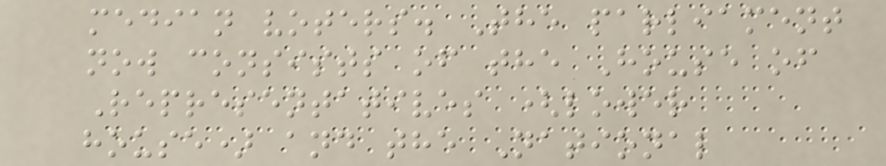median voters. The parliament
now consists of the House of
Representatives (lower
house) and the National
